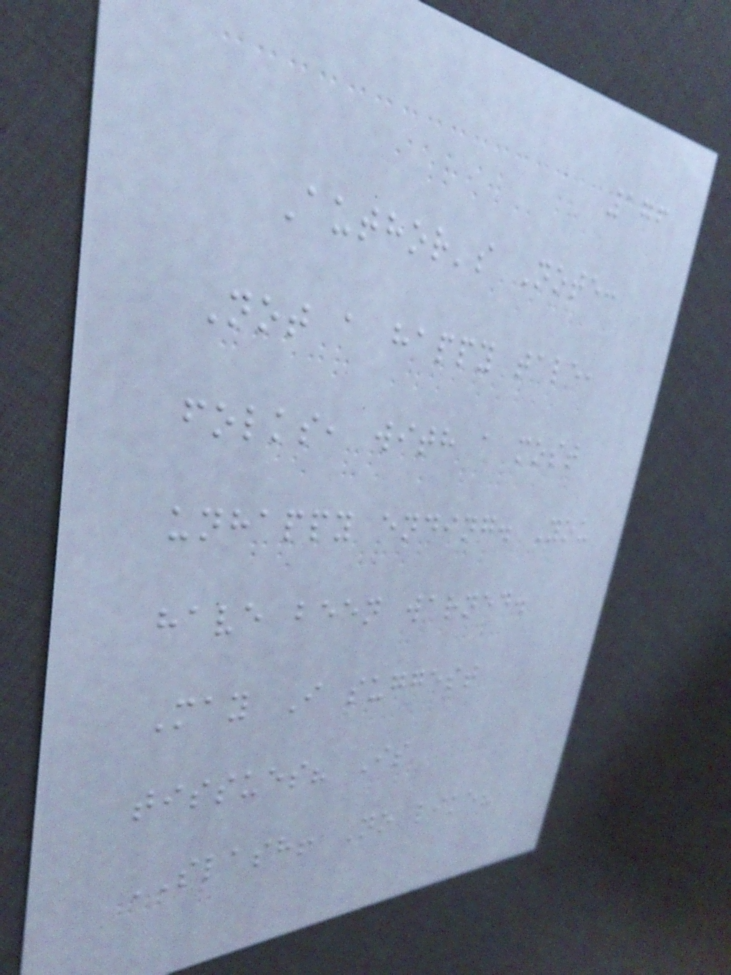176
Author's Note:
Not a happy tale,
folks, with a most
unhappy ending. You
have been warned.
May I suggest
tissues? Is
SLASH! No like?
